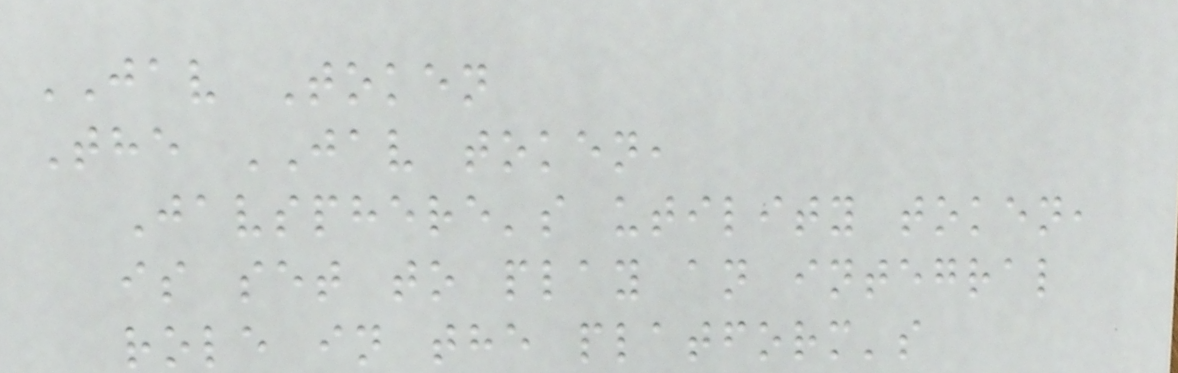JAV Token
The JAV token,
Javsphere's utility token,
is set to play an integral
role in the platform's
